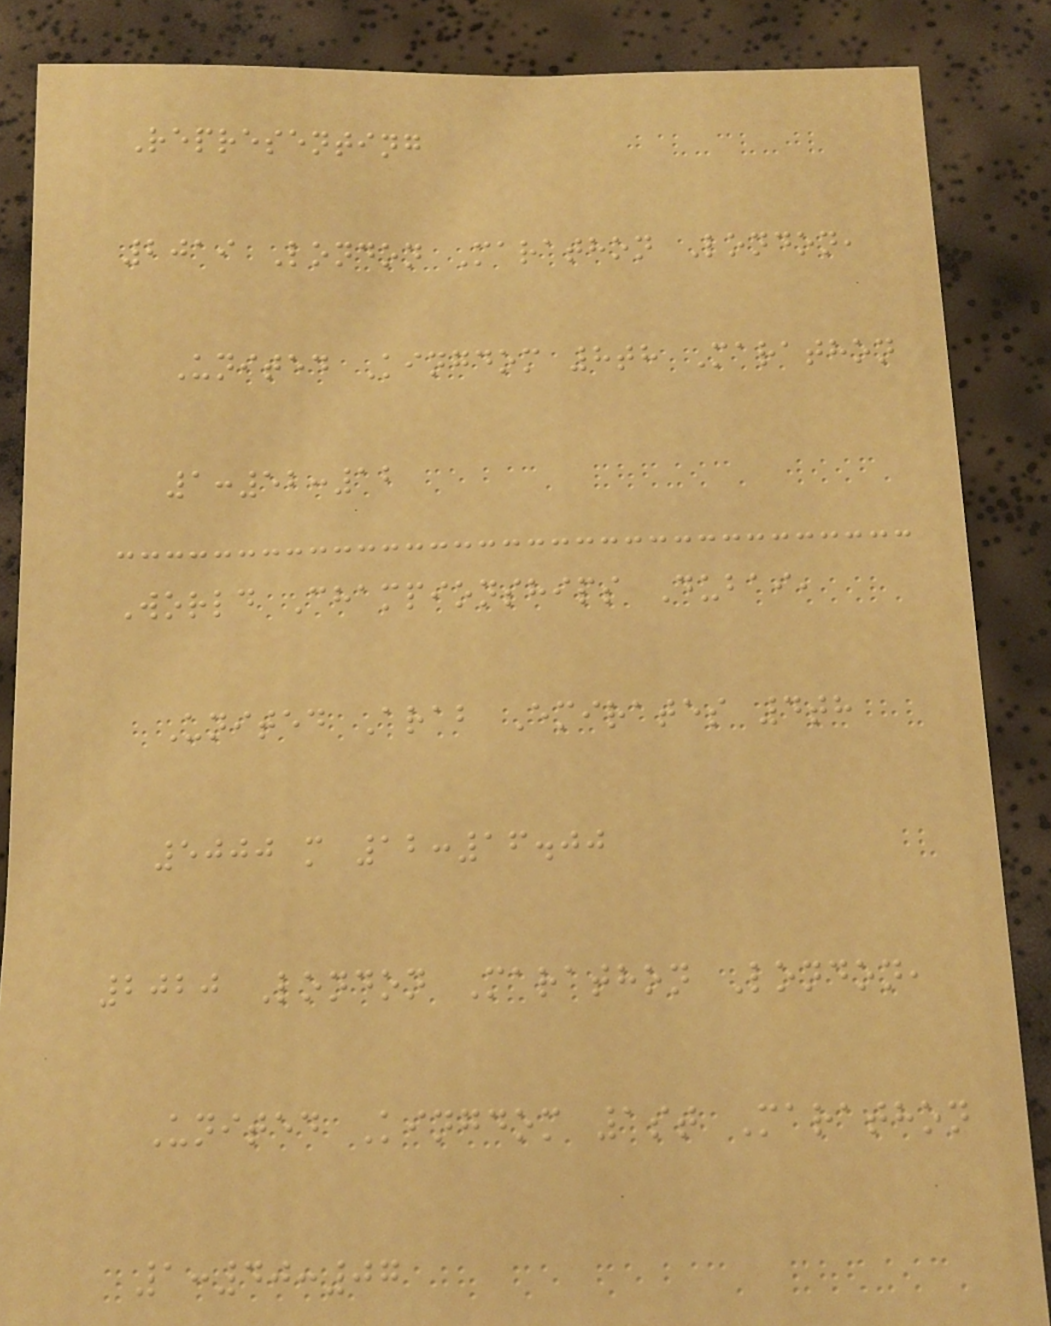Representing
2019 London Marathon London,
United Kingdom 8th Marathon
1:52:12
World Championships Dubai,
United Arab Emirates 4th
5000 m 12:16.00
2020 London Marathon London,
United Kingdom 1st Marathon
1:40:07
